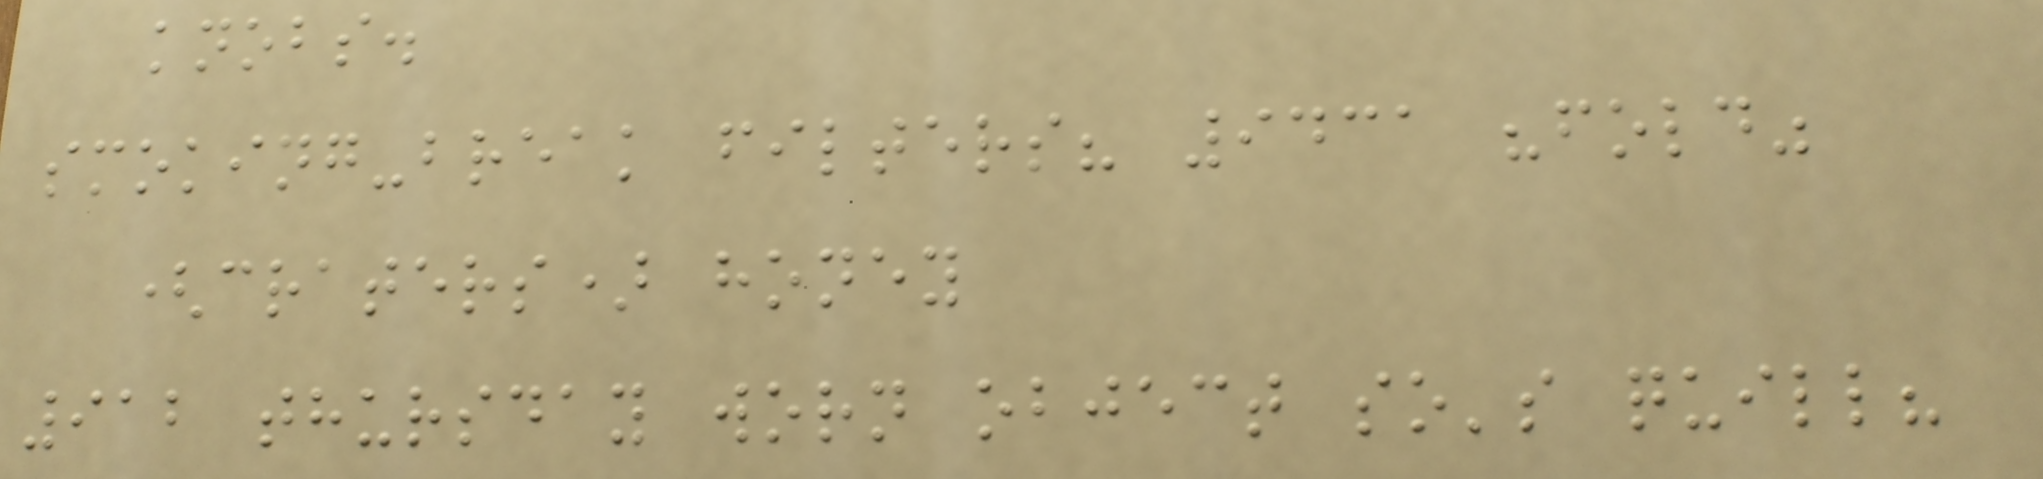knobs.
smoking-break filters? 9431 "fold"
(craters) honey
912 thursday worn object so's quill?
